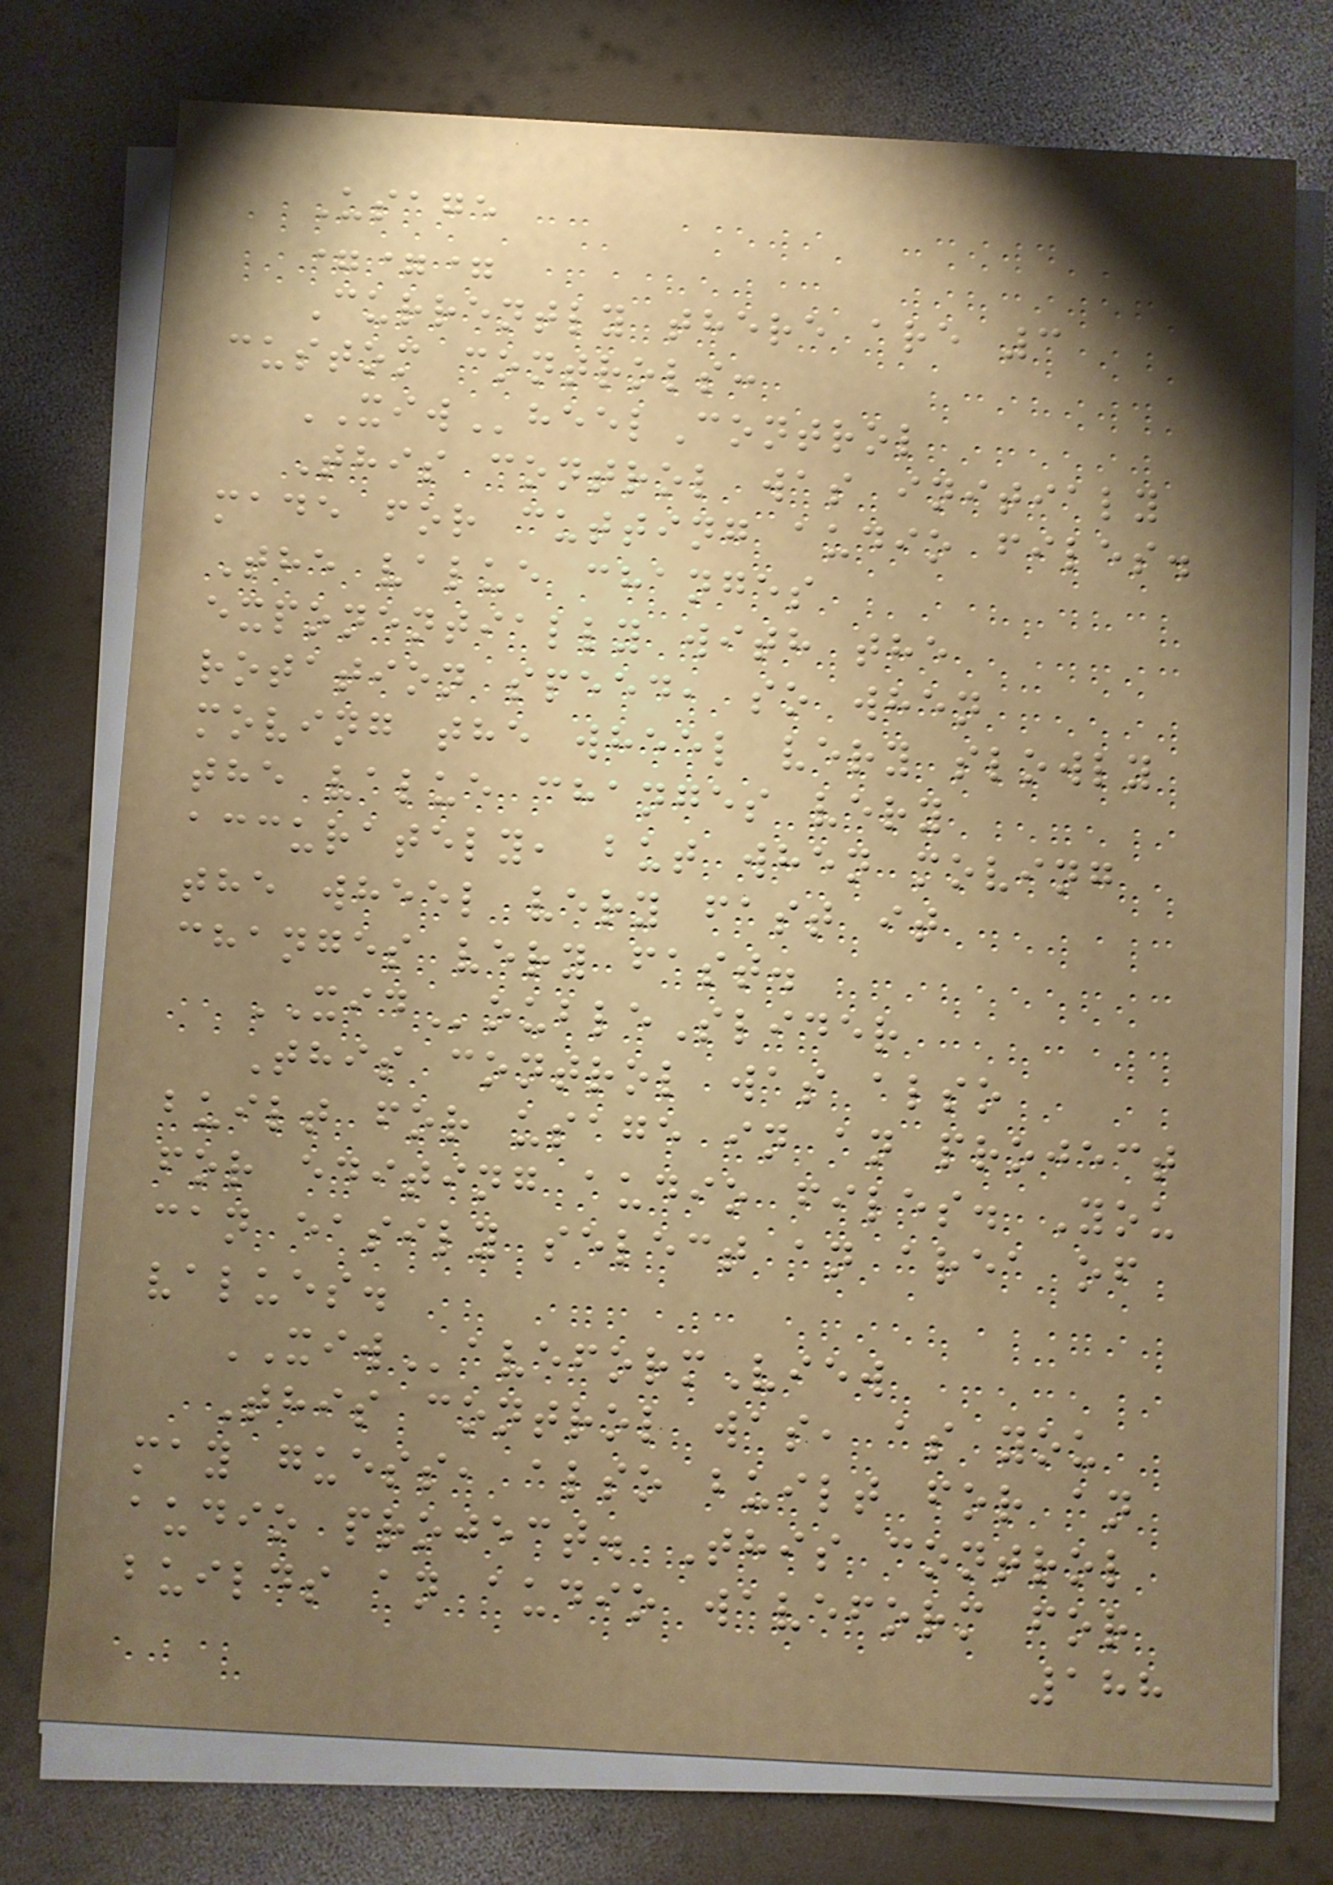Usage
===
Currently there are 3
custom controls:
XIWheelControl
This control was initialy
made for cutting audio files.
The value changes
exponentially with the
rotation speed, so when
moving the wheel very slowly
the value changes very
accurately, but when moving
the wheel very fast it
changes very fast.
XIDoubleSlider
This control was also
built for usage in an project
for editing audio files. You
can easily select an area of
values.
XIWaveformView
This control was, as you
may guess, also built for an
audio project. This control
builds an audio waveform for
188
